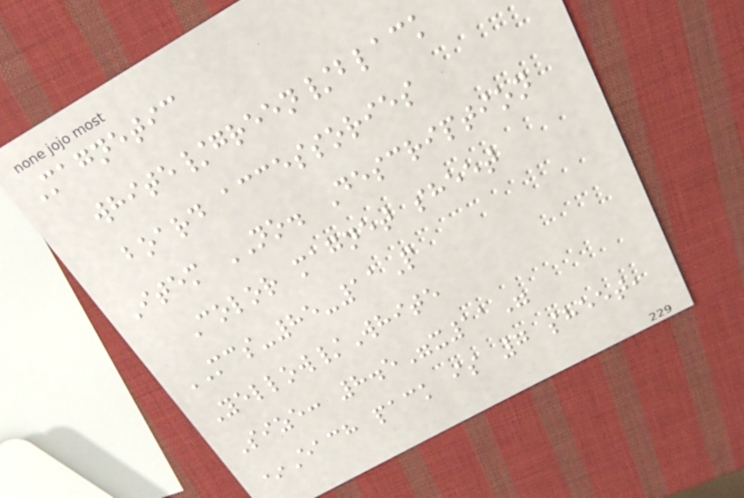Magnetic
white/green/black
board accessories
Item NO. Description
Color magnet sheet
MCS-85-11P
Yellow/White
Size: 8.5"x11"
*Each pack is 7 sheet,
